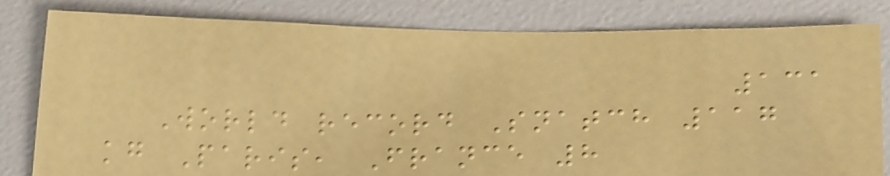131
World record Snatch 117
kg Paris, France 8
